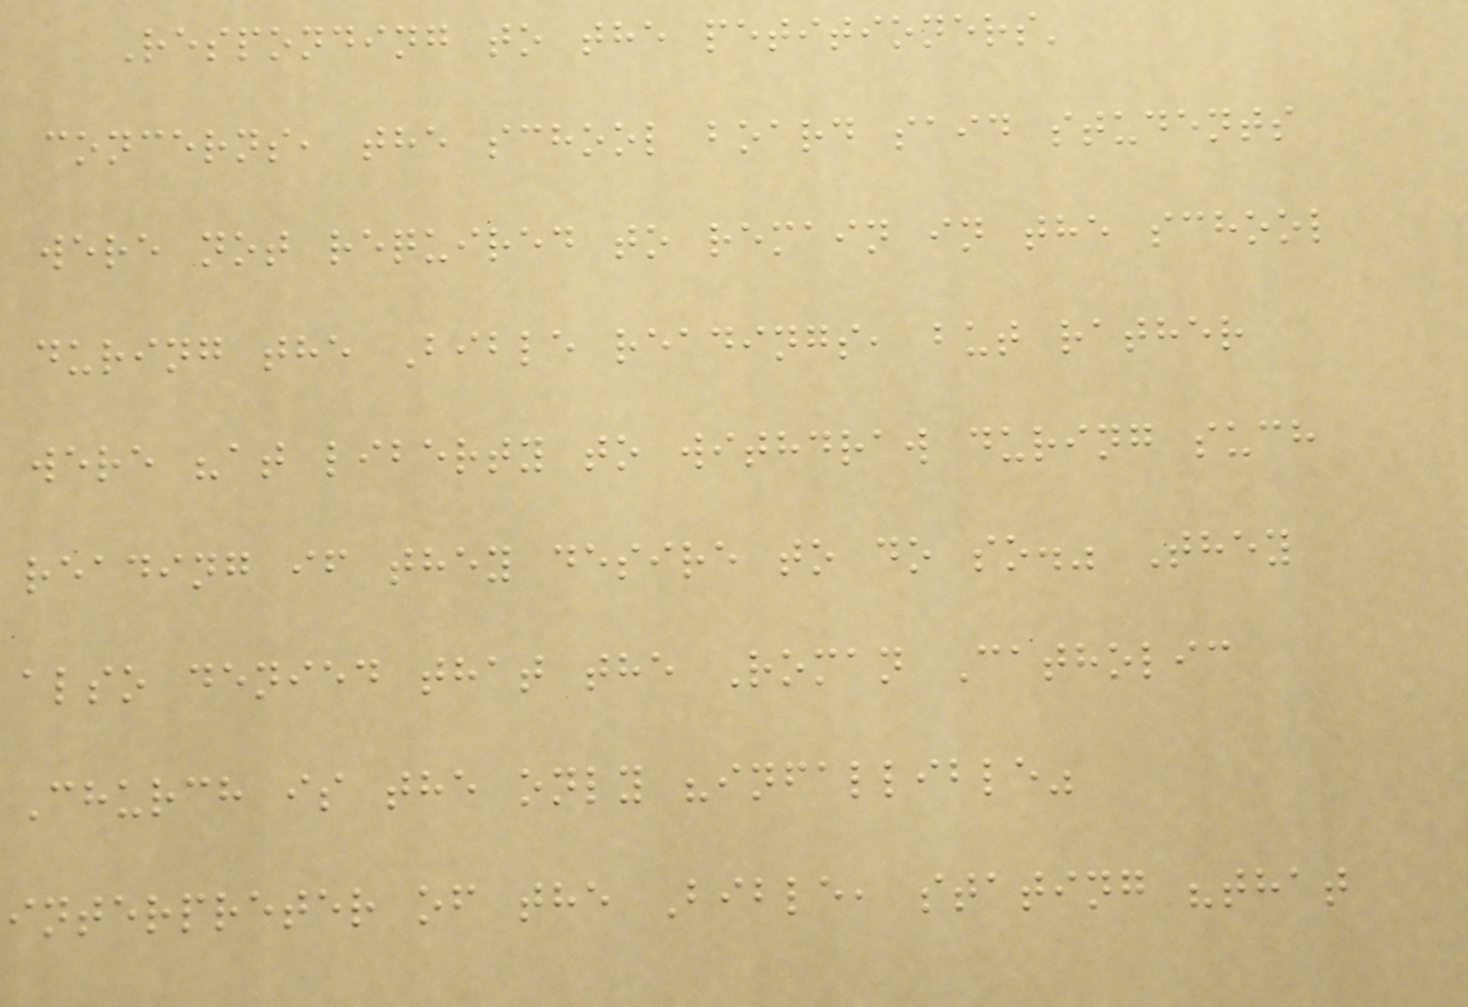Responding to the petitioners'
concerns, the school board said students
were not required to remain in the school
during the Bible readings, but rather
were "at liberty to withdraw during such
reading if they desire to do so." They
also denied that the Roman Catholic
Church is the only "infallible"
interpreter of the Bible, stating "that
